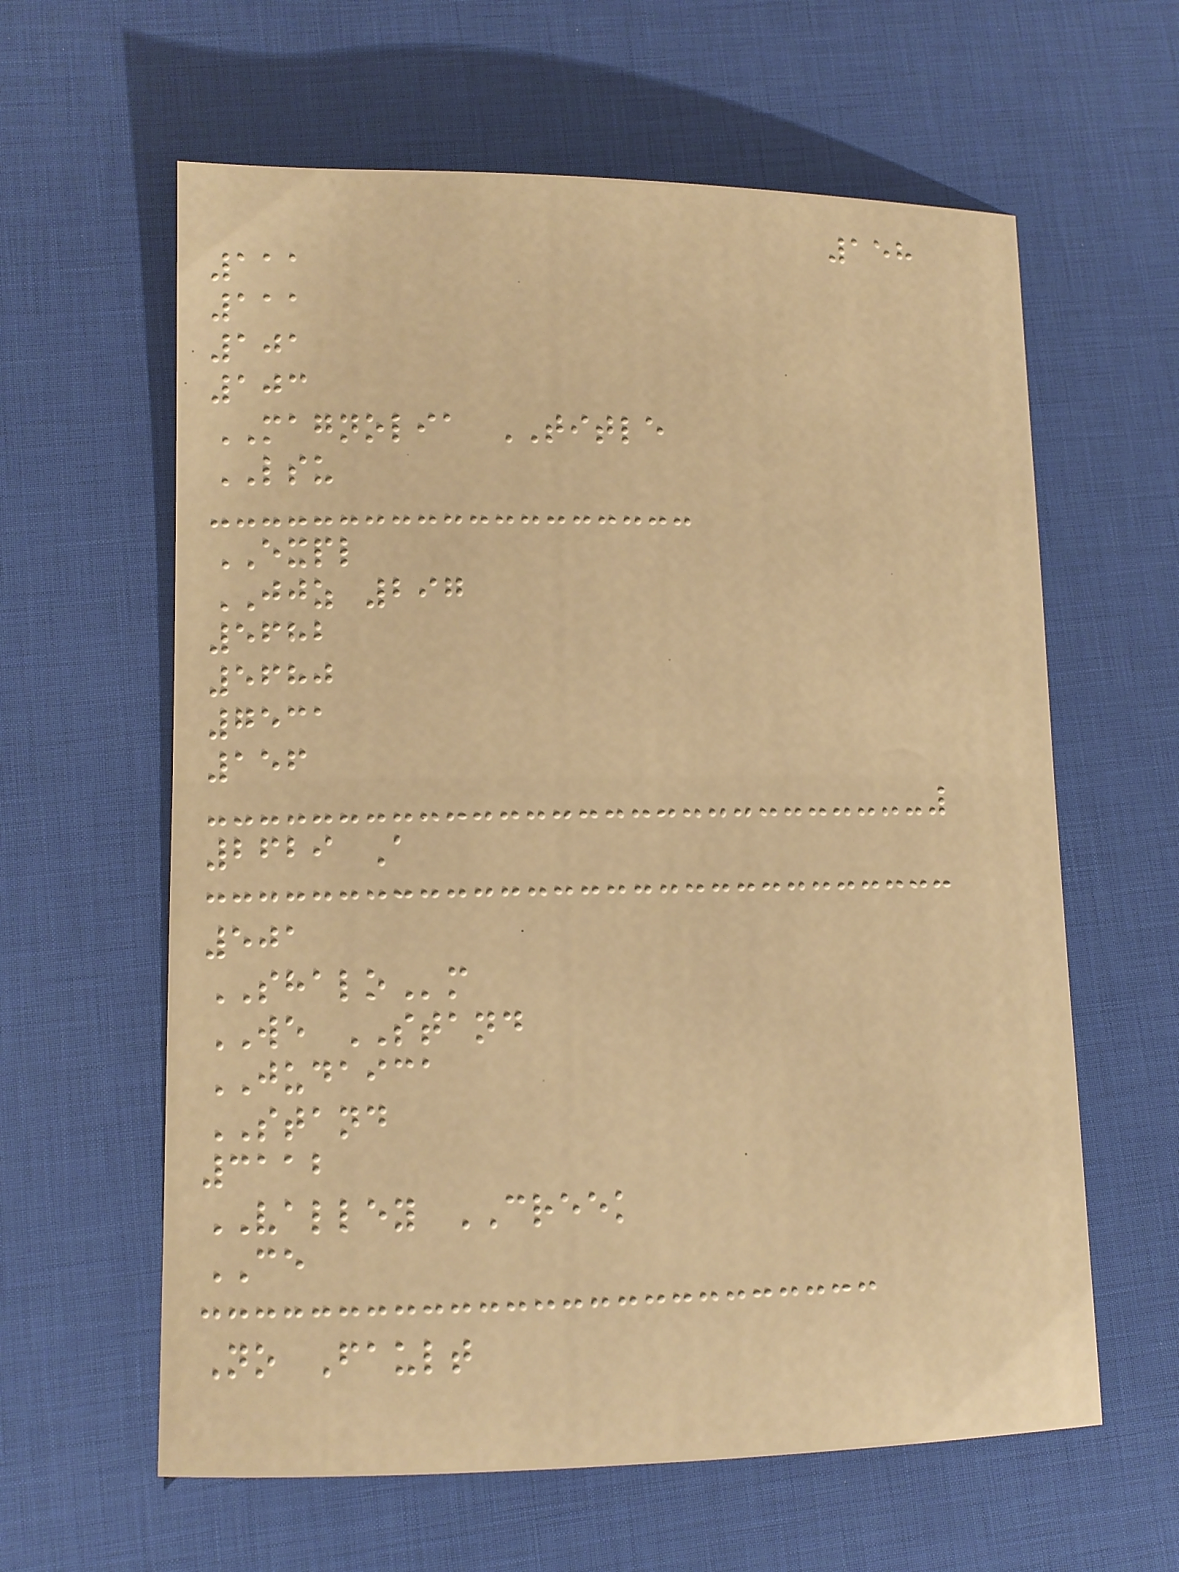158
111
111
101
103
MAGNOLIA TITLE
LSU
EXPL
JJZ 297
5682
5680
7531
156
2629 A
501
SHALOm
WE STAND
JUDAICA
STAND
3112
VALLEY CREEK
CE
No Fault
